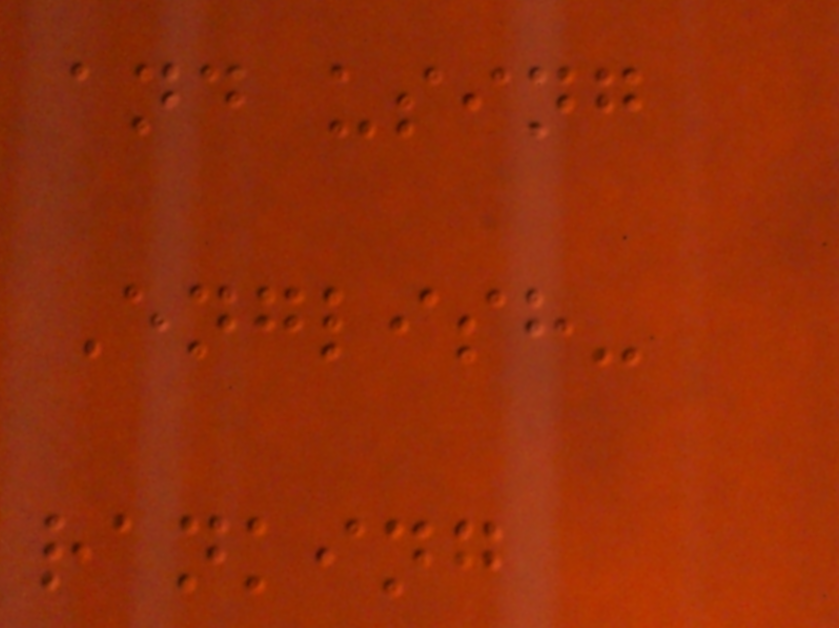and using
English-
ranking
